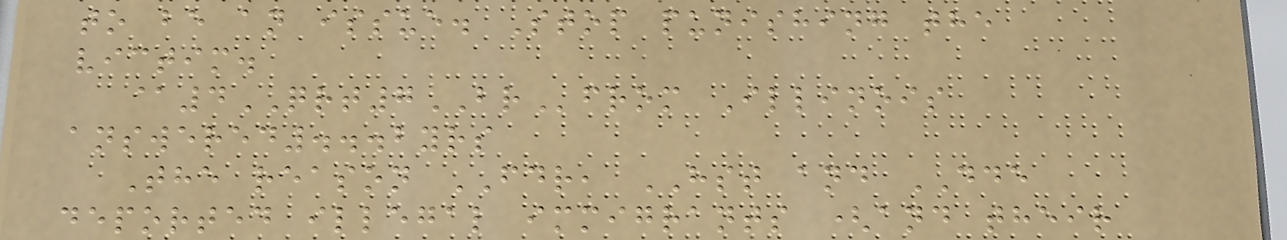to be an issue. Stop punishing the
victim.
@4QRT7BRfrom Illinois
answered...2yrs
The reason FDR, HST and DDE
deported illegal immigrants (and their
